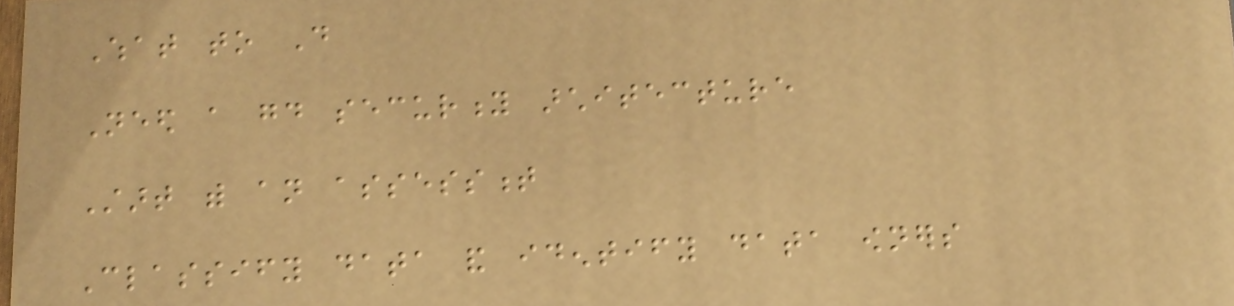What to Do
Need a good security architecture
Start with an assessment
Classify data and identify data owners
